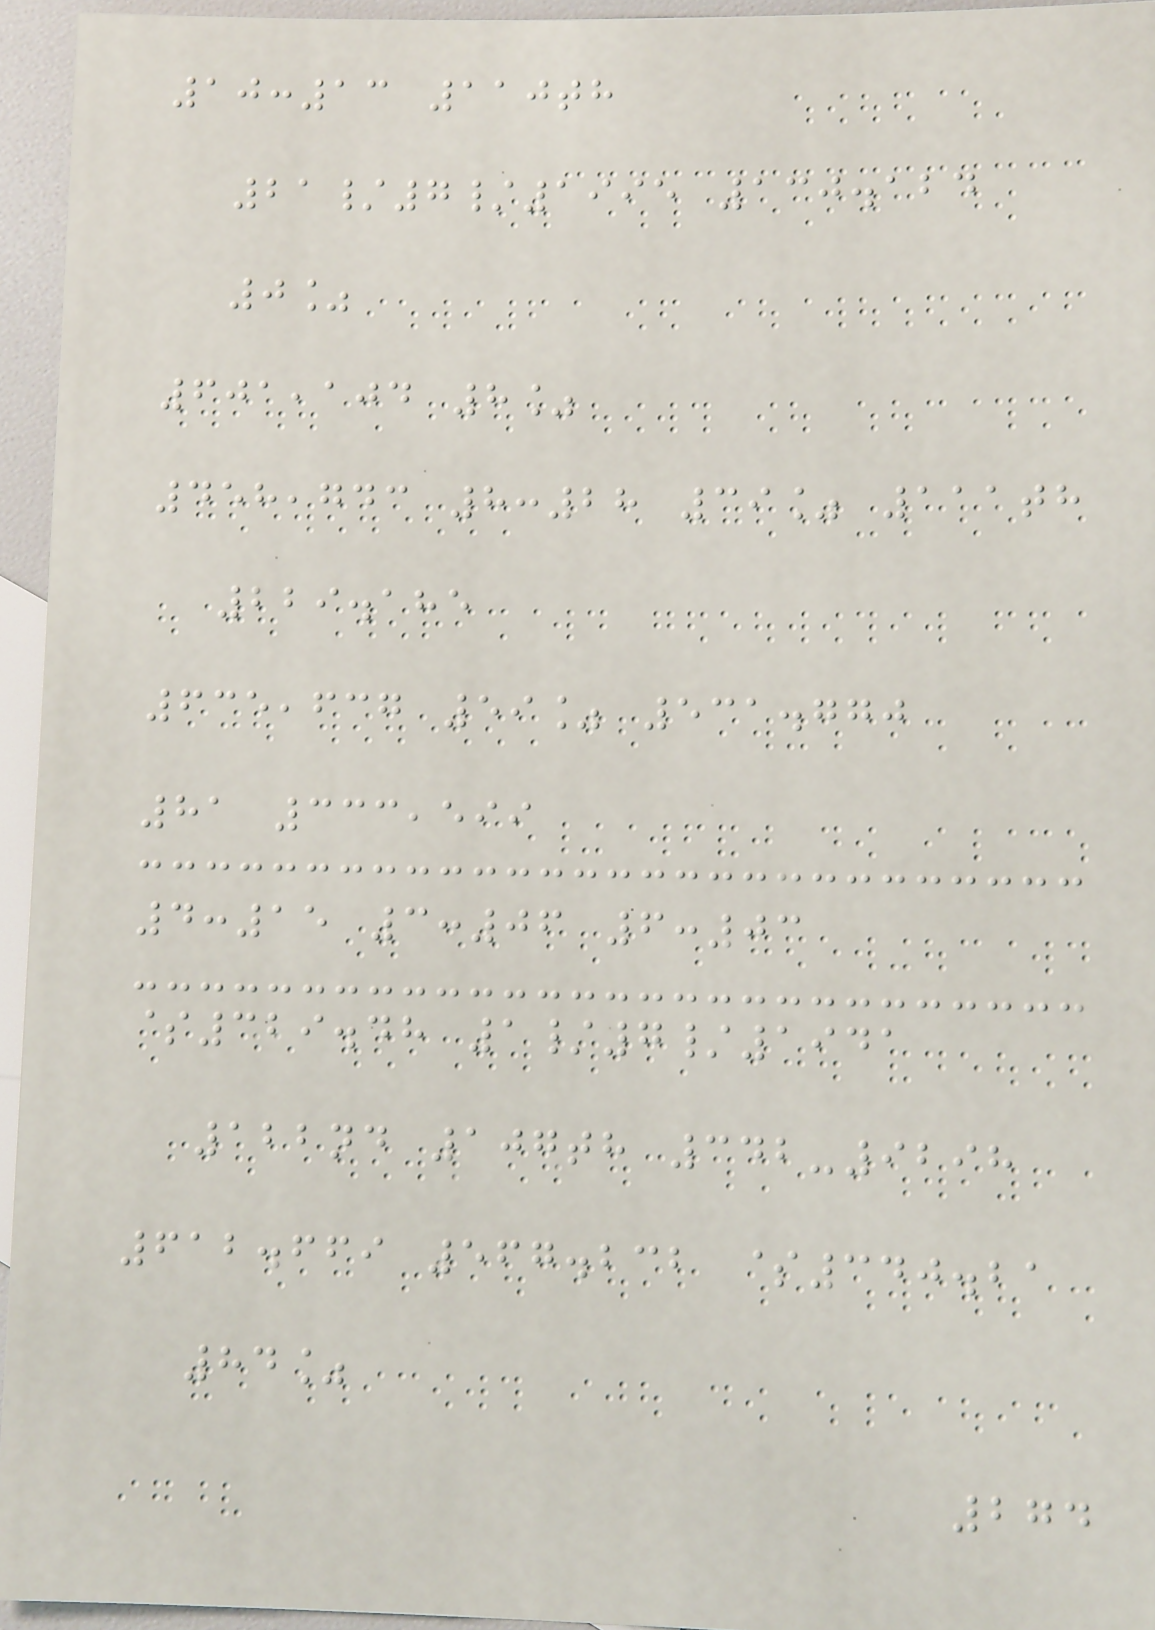10:13 110th
21/7/1995 130.124
0%
601,104 8%
458,743 8:28 39% 111th
229.185
635,637 59% 531.770
81 333,599
4:15 3:06 6:03
$329.48 1/7/1941
122nd 107th 342-9298
612.669 567.232 $340.21
84%
274
